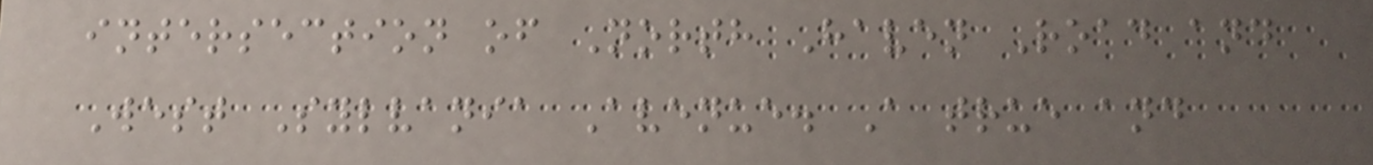intersection of North Haven Road and
West Sylvania Avenue. A true and
